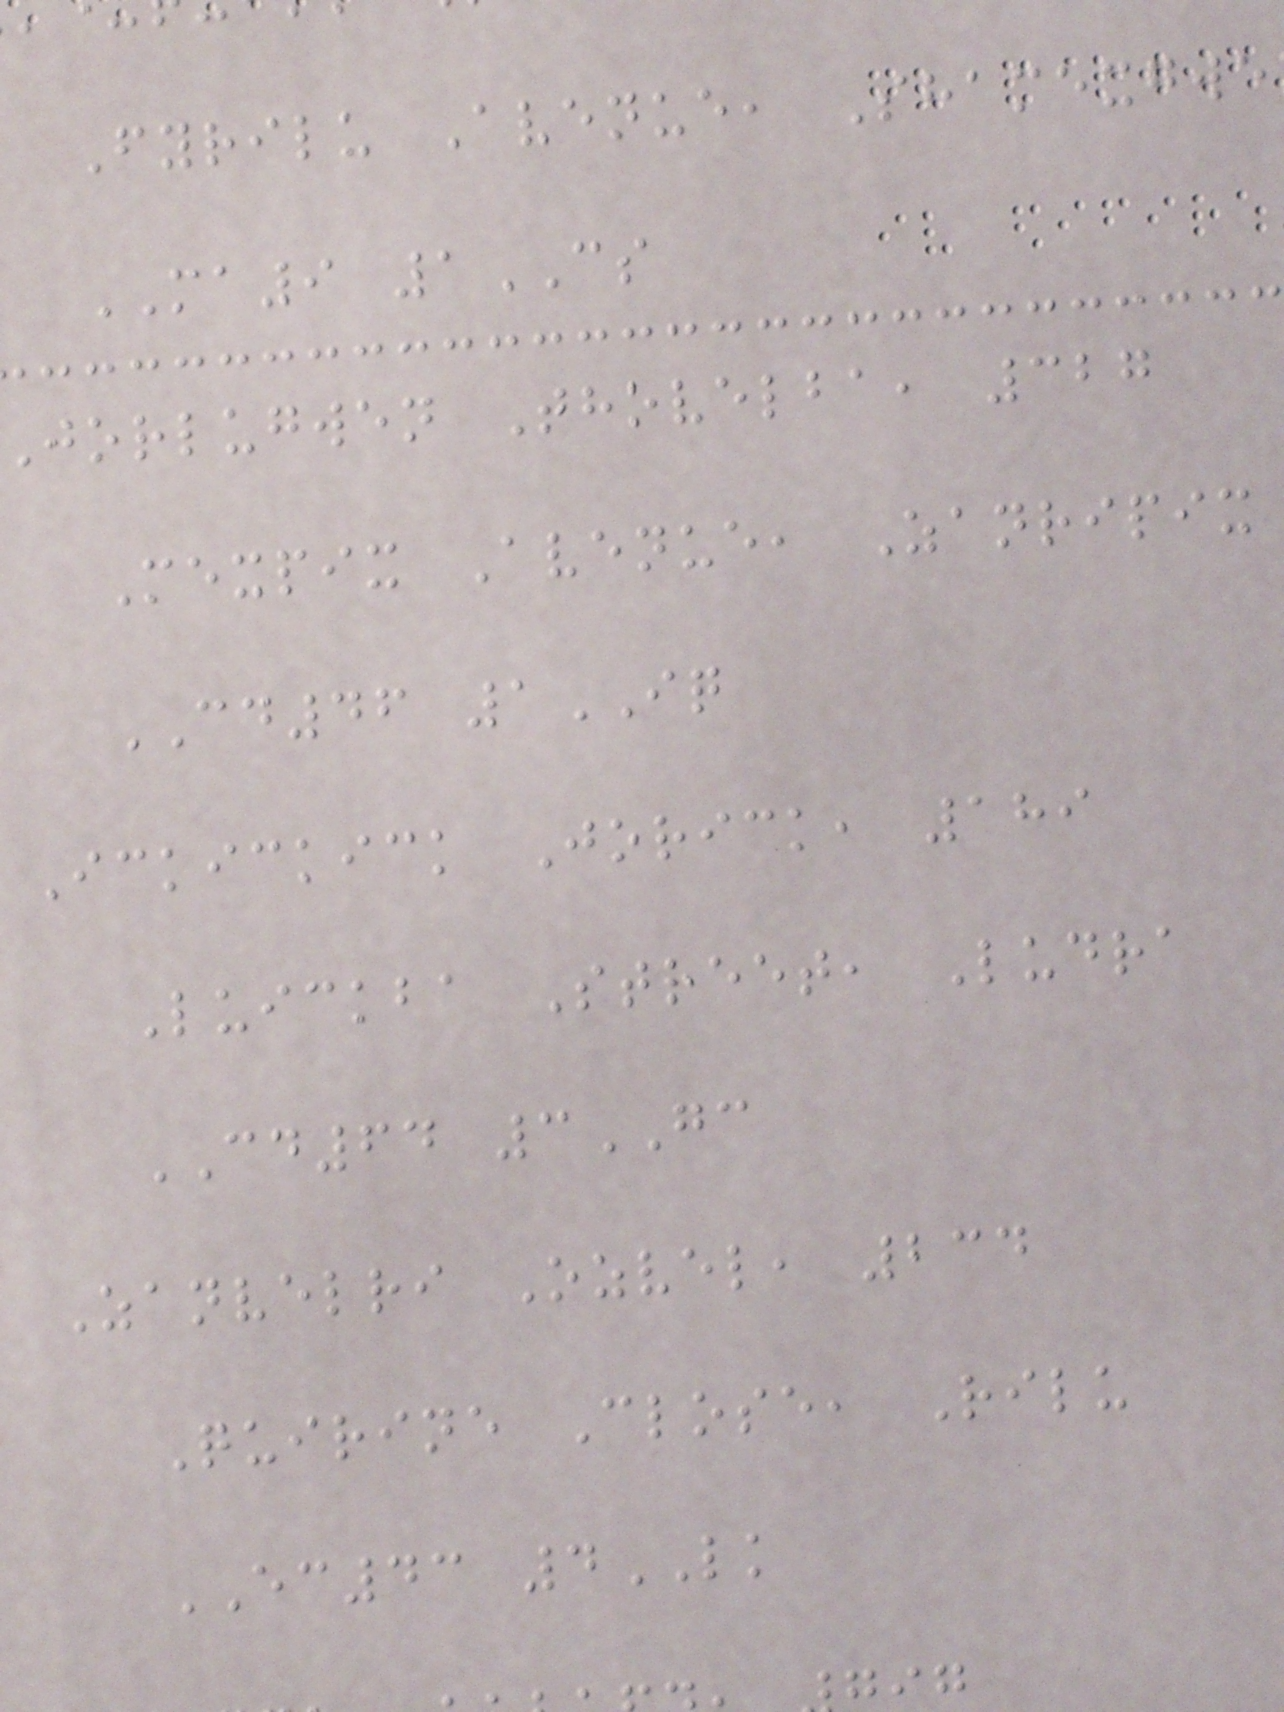Fyrilu Avenue, Shamexgwe
MA9 1CS
jorlugwen Thovelba, 327
Mexpix Avenue, Zanripix
CD46 1IQ
Ickickick Jorick, 189
Luickba Street, Ludra
CD64 3GC
Zanvelri Ozvel, 234
Quirine Close, Rilu
EC43 4LK
